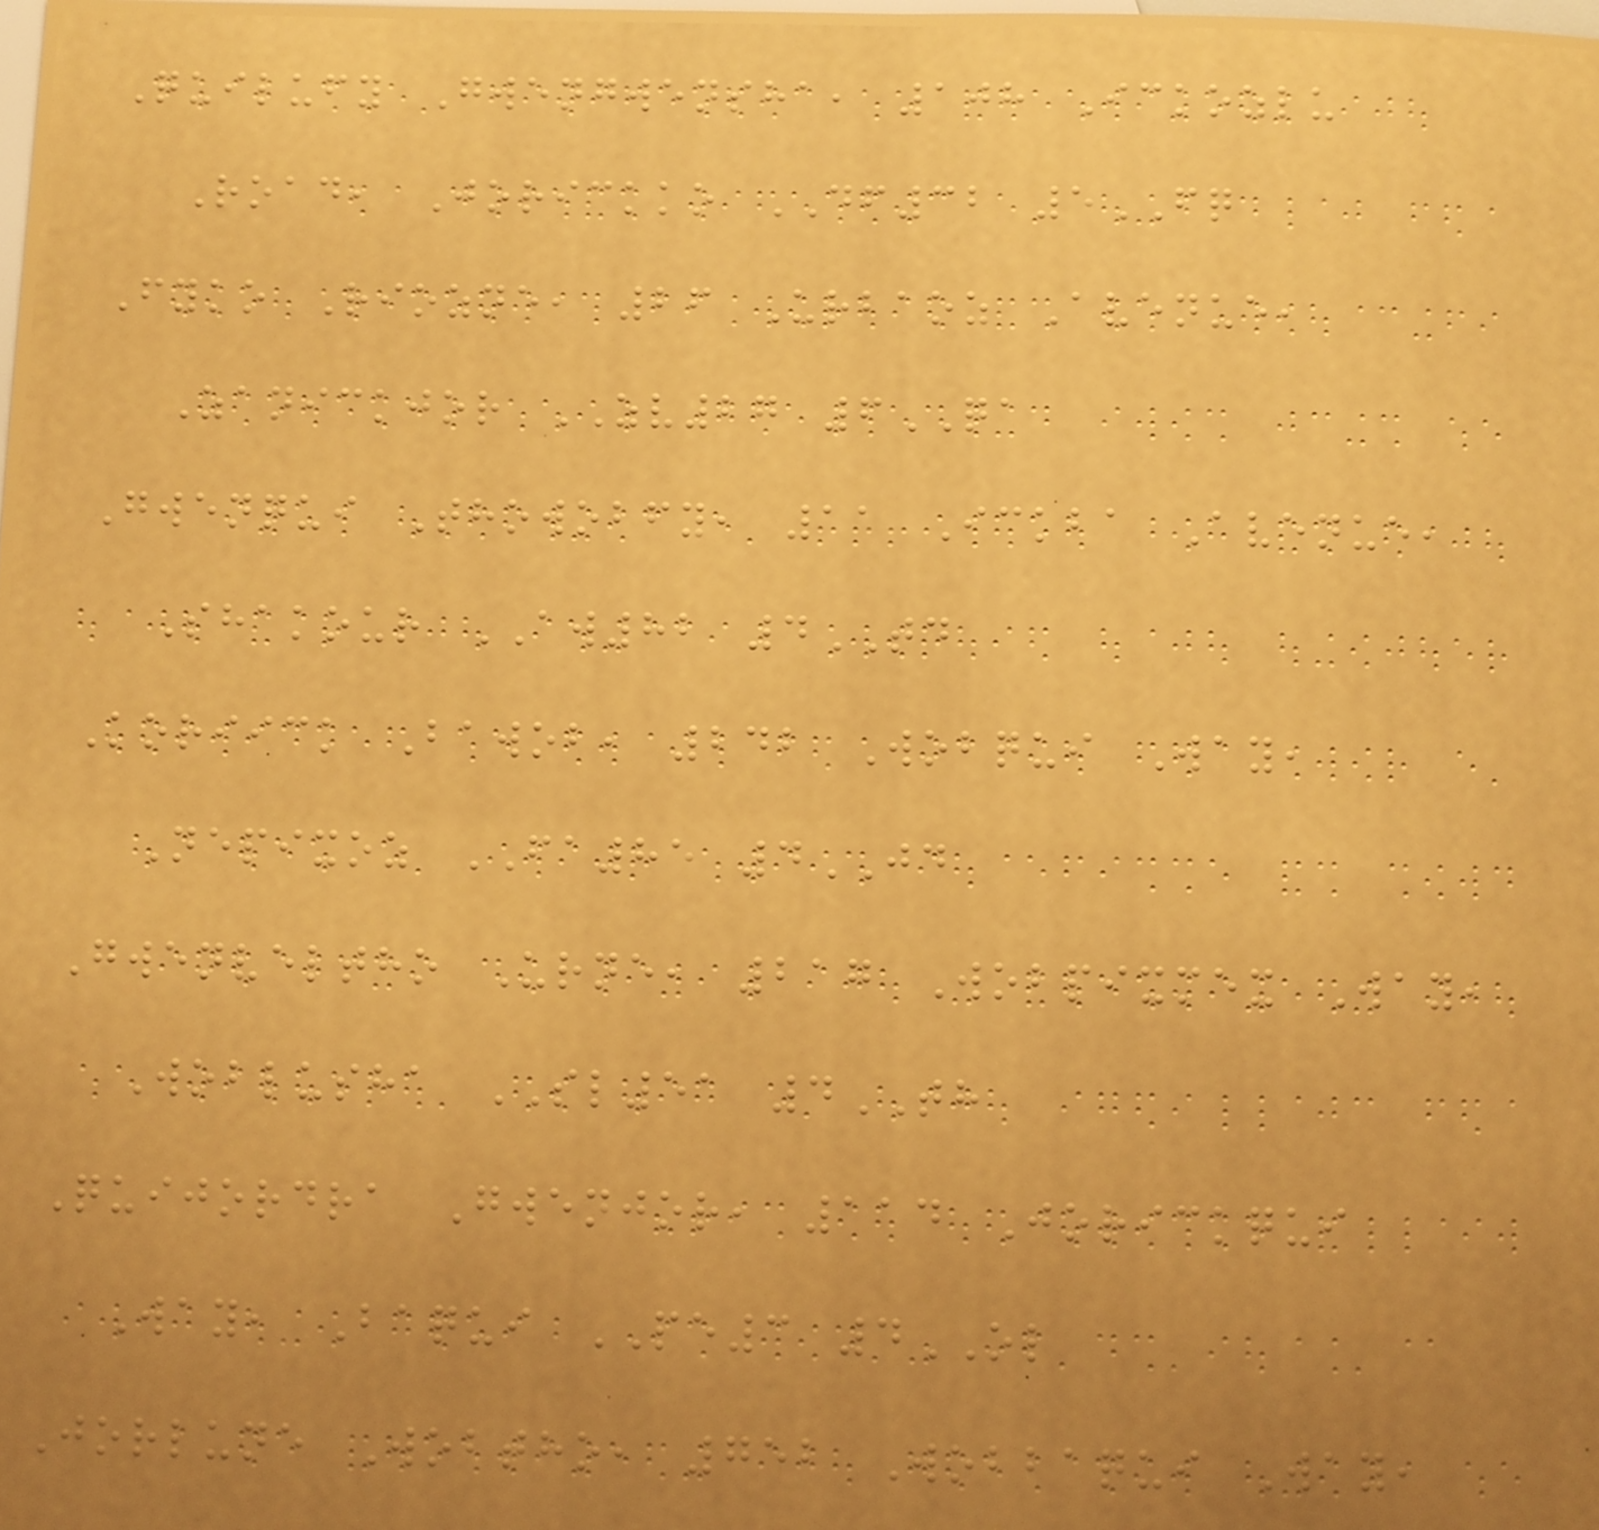Quilufy Gwengwensha, 108 Ickozlu
Road, Jorickko DF32 5FQ
Fyko Riozne, 26 Urbaoz Avenue,
Zanickjor ZV27 6QA
Gwenqui Thowobfy, 11 Ickba Avenue,
Shakour AW82 4TD
Koriick Bawob, 242 Wobqui Way,
Nepixoz FA85 4JD
Gwenveltho Urne, 217 Wobpixmex Way,
Woblusha SL51 4TH
Quijordra Gwenjor, 114 Jorickqui
Way, Baqui PE3 4OL
Jorlune Wobtho, 752 Wobbaqui Way,
